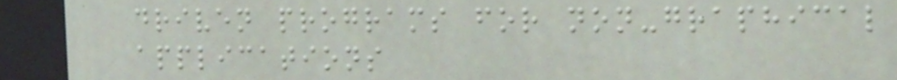driven programs for non-graphical
applications
